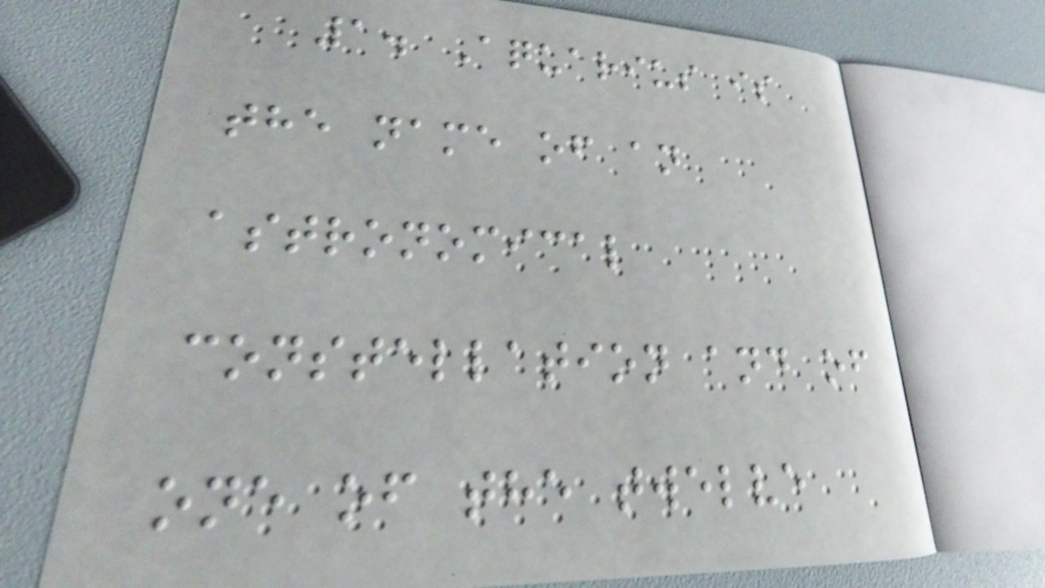1. Aquarius is
the name of an
astronomical
constellation and of
one of the twelve
